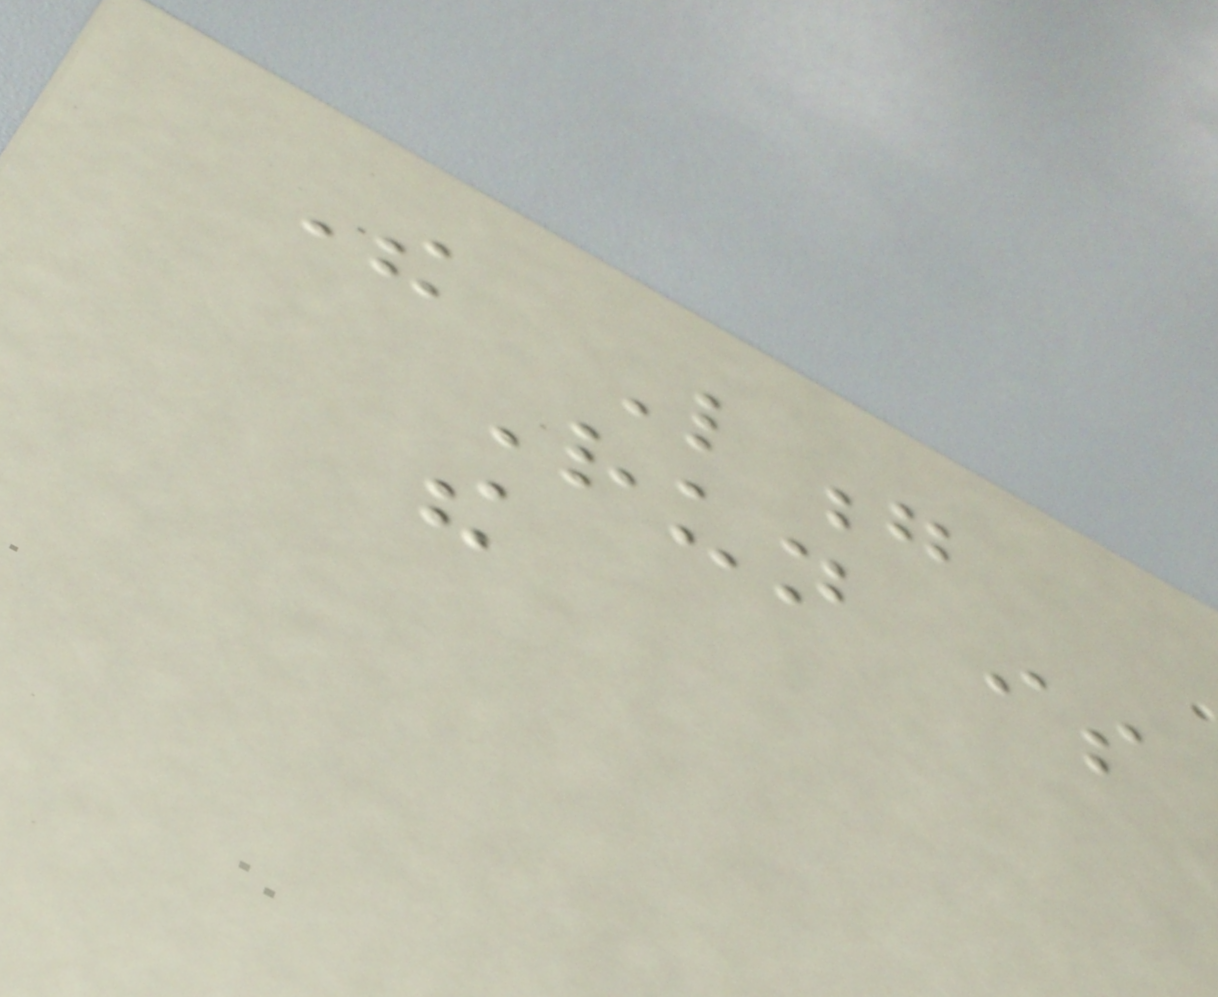The Long
Run is
the
